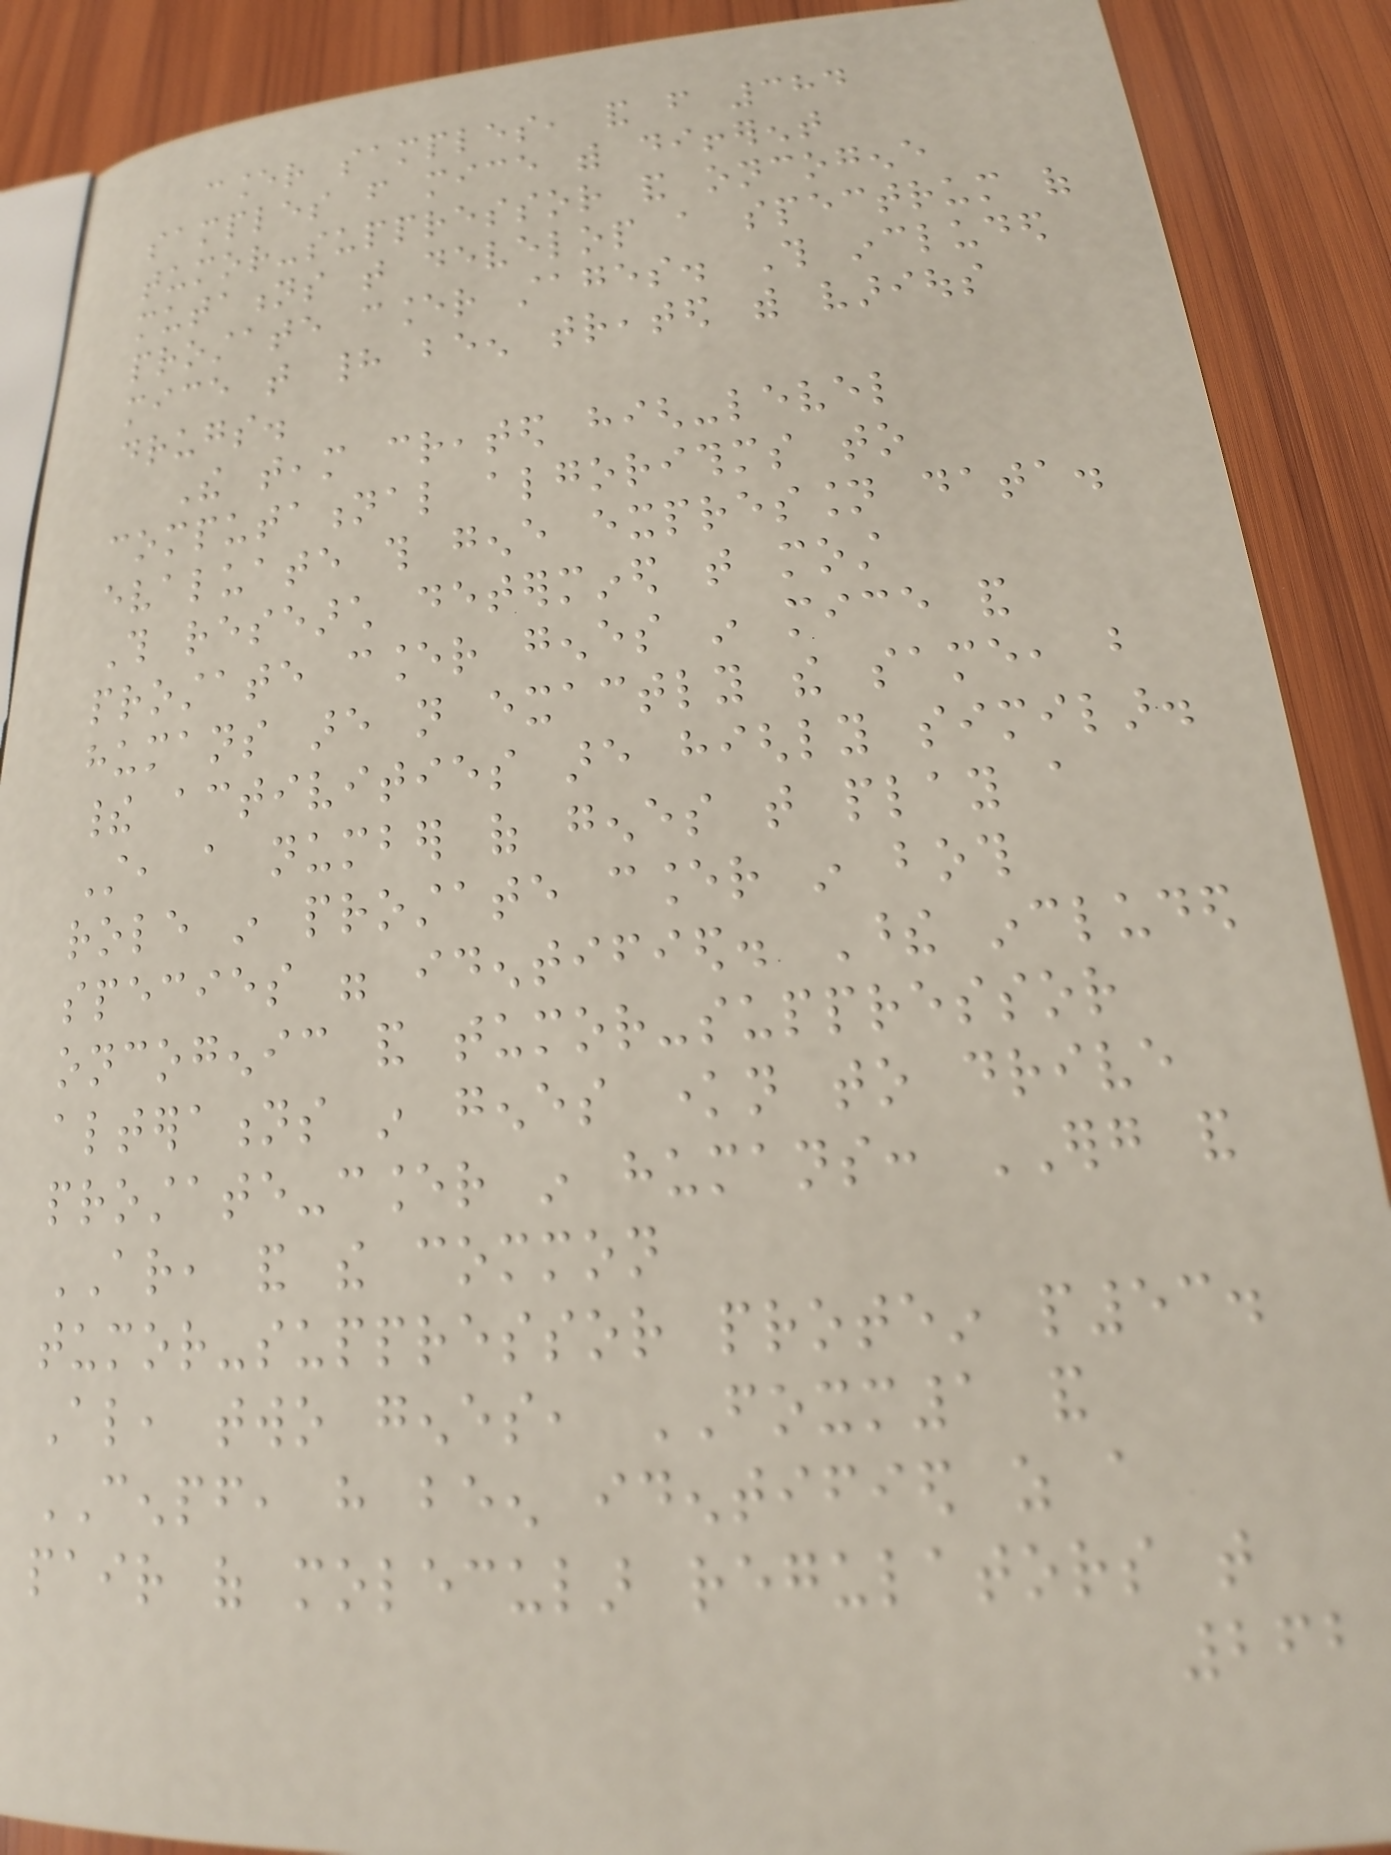cancer samples, and from 384
samples from mice with different
tumor-suppressor and oncogene
mutations that develop a spectrum of
prostate cancer stages. This included
mice that had been treated with various
drugs.
The team created high-level
computational algorithms to
evaluate this gene expression data.
This research determined that most
prostate cancer genes in mice and
humans are not exactly the same, but
their activities are highly similar.
Still, a number of genes that play a
role in prostate cancer in both
species were identified. These included
oncogenic and tumor-suppressor
alterations in genes known to drive
prostate-cancer in humans: ERG and
AR, and the common
tumor-suppressor protein p53.
Also, two genes, FOXM1 and
CENPF, have been identified as a
pair of molecular regulators that
262
